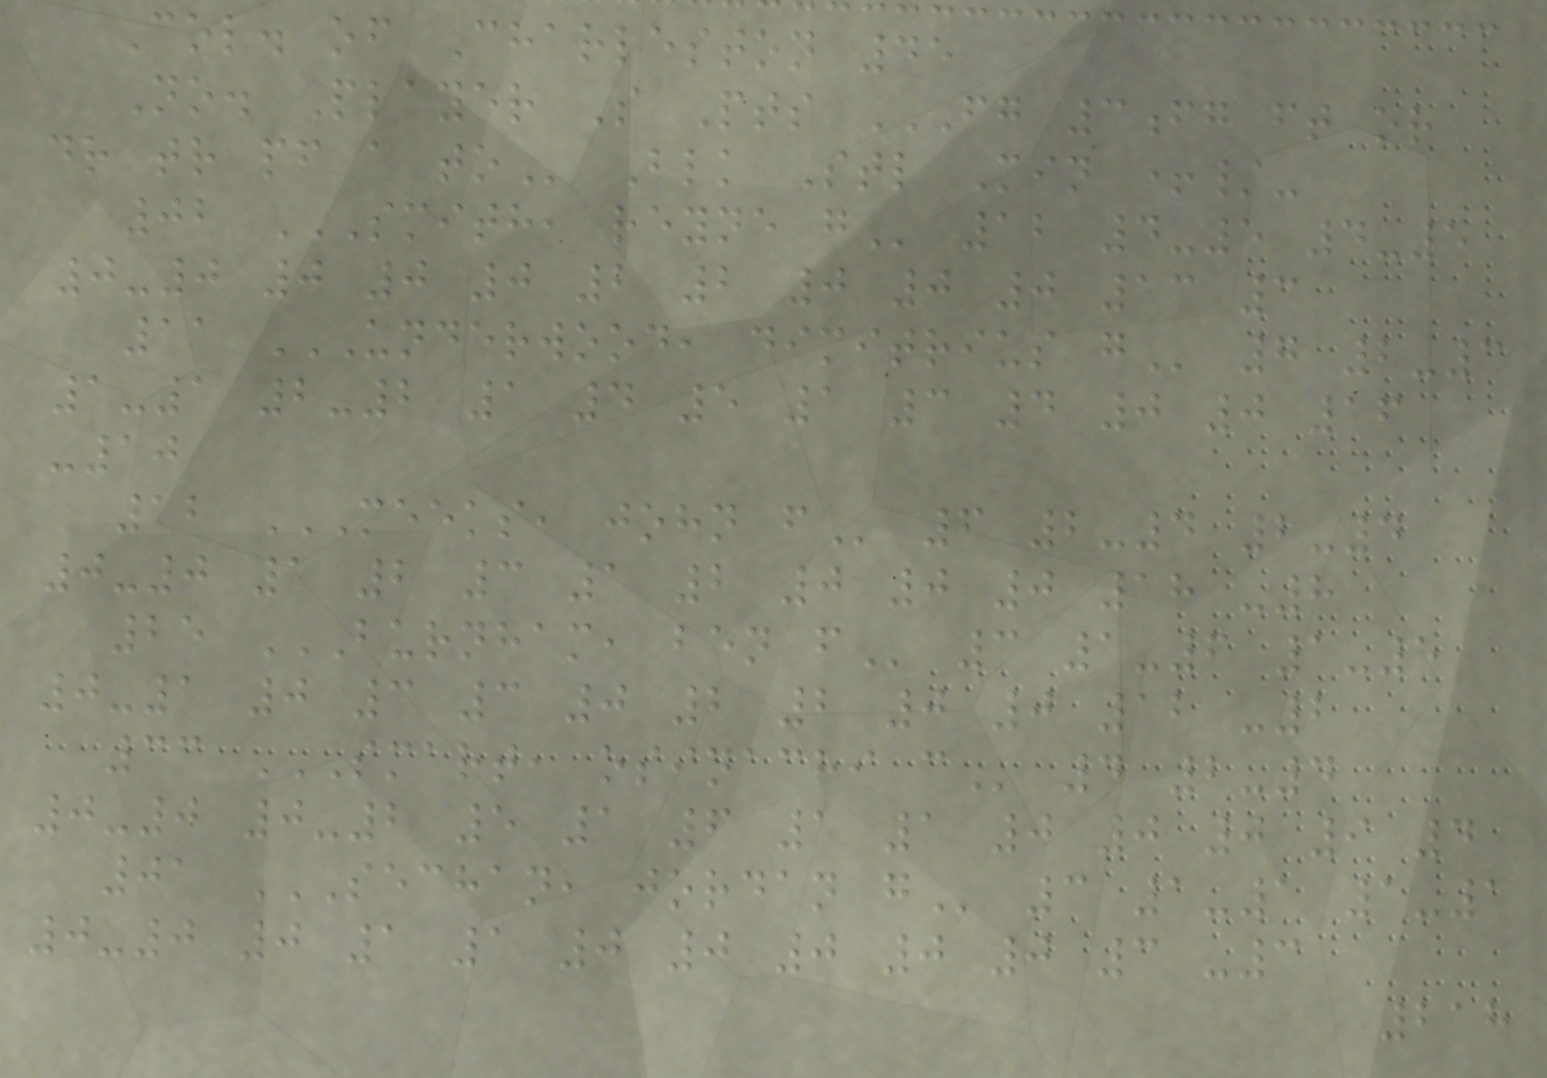Col. of Charleston 45
No. Player S Pts FG 3FG FT OR
DR TR PF A TO Blk Stl Min +/-
02 SMITH, REYNE G 12 4-5 4-5
0-0 0 0 0 2 2 0 0 0 13 3
11 UNDERWOOD, DIMITRIUS G 7 2-3
1-1 2-2 1 4 5 1 3 4 0 0 16
-10
12 MEEKS, JOHN F 6 2-4 2-4
0-0 1 2 3 1 2 0 0 0 18 -8
25 BURNHAM, BEN F 3 1-6 1-5
0-1 0 3 3 0 2 2 0 0 12 -2
33 SMART, OSINACHI C 4 2-4
0-0 0-2 5 1 6 1 1 0 0 0 9 4
01 SECHAN, JORDAN G 3 1-1 1-1
0-0 0 1 1 0 0 0 0 0 3 -3
218
